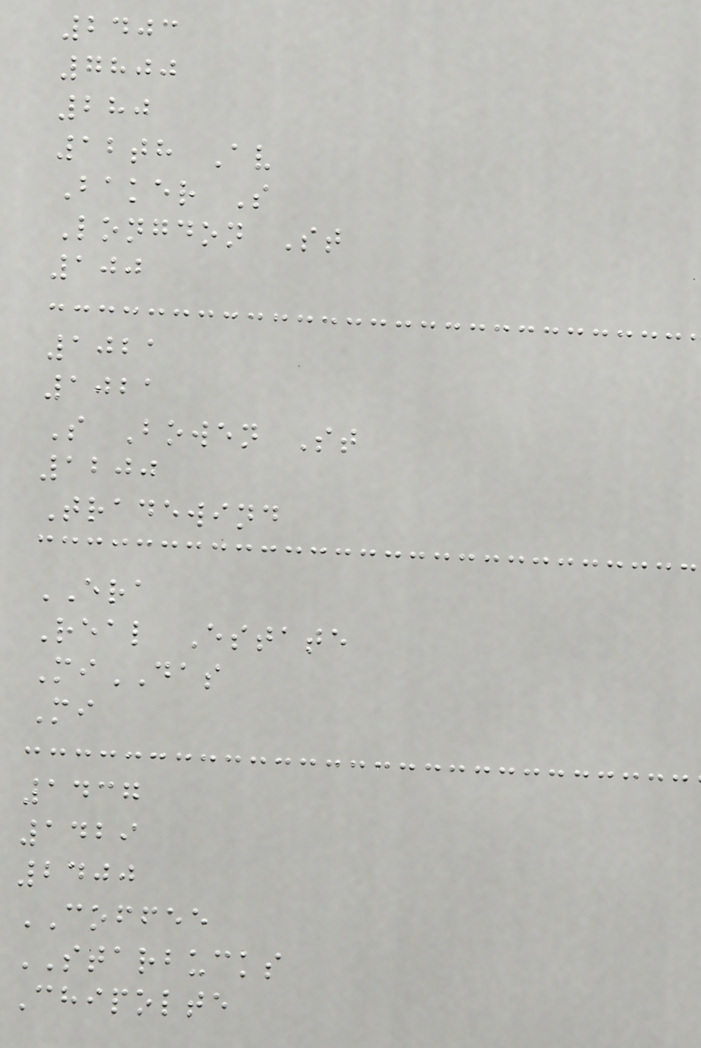2403
7800
280
12th Av
Baker S
Longdon St
100
1021
1021
S Bowen St
1200
Tradewind
ERA
Real Estate
MiDAS
Mi
1437
1429
2400
COFFEE
STARBUCKS
Chipolte
